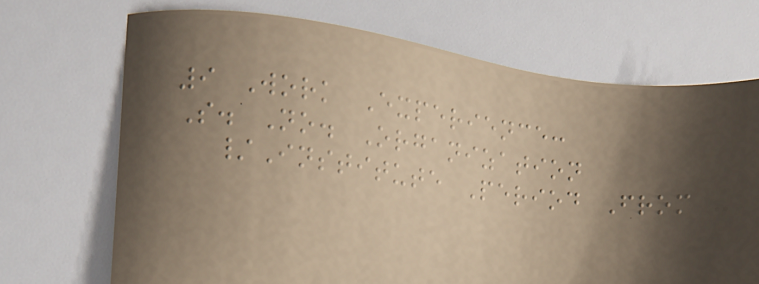9 Work Experience:
S. No. Organization
/Institute Period From -
